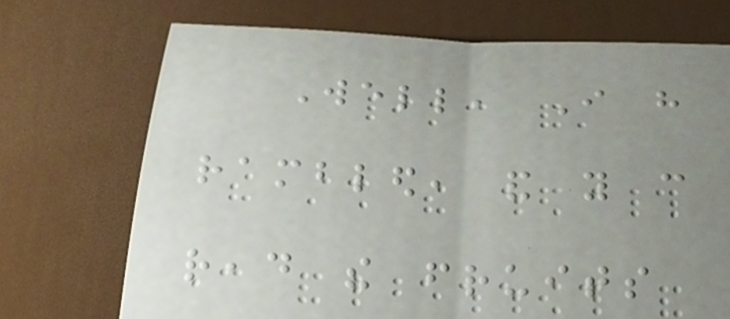Well, I have
rambled, and you can
read the fruits
